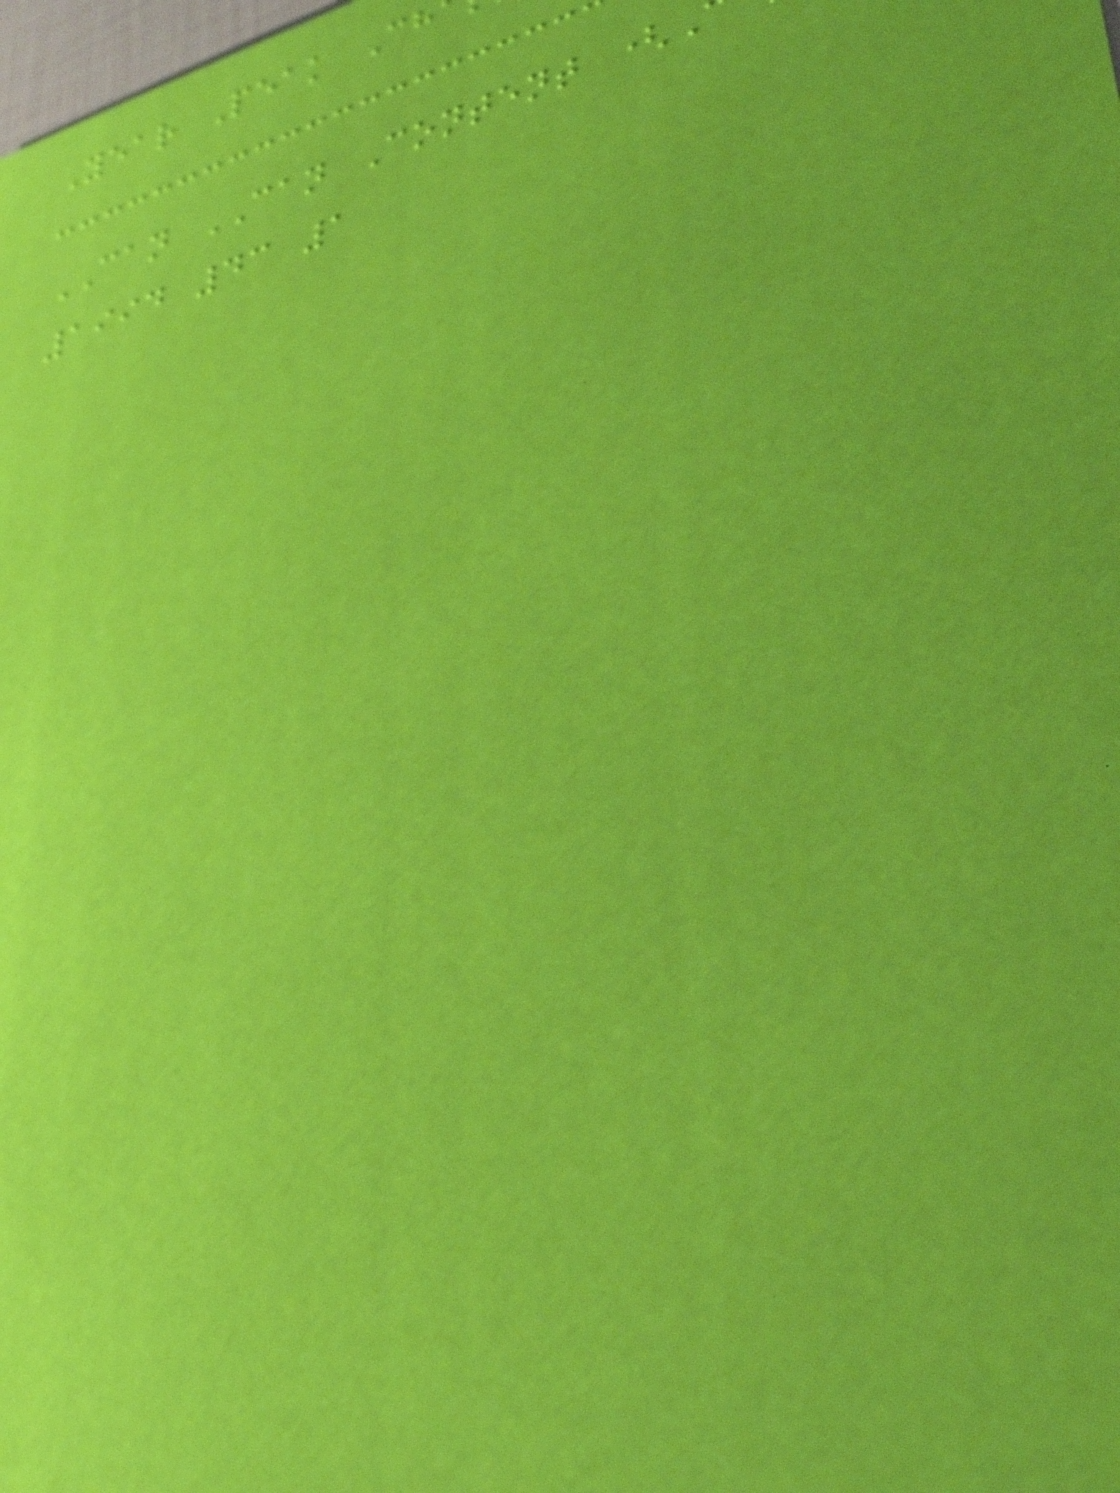Year Peak Ch
CAN CAN Content (
1994 43 1
